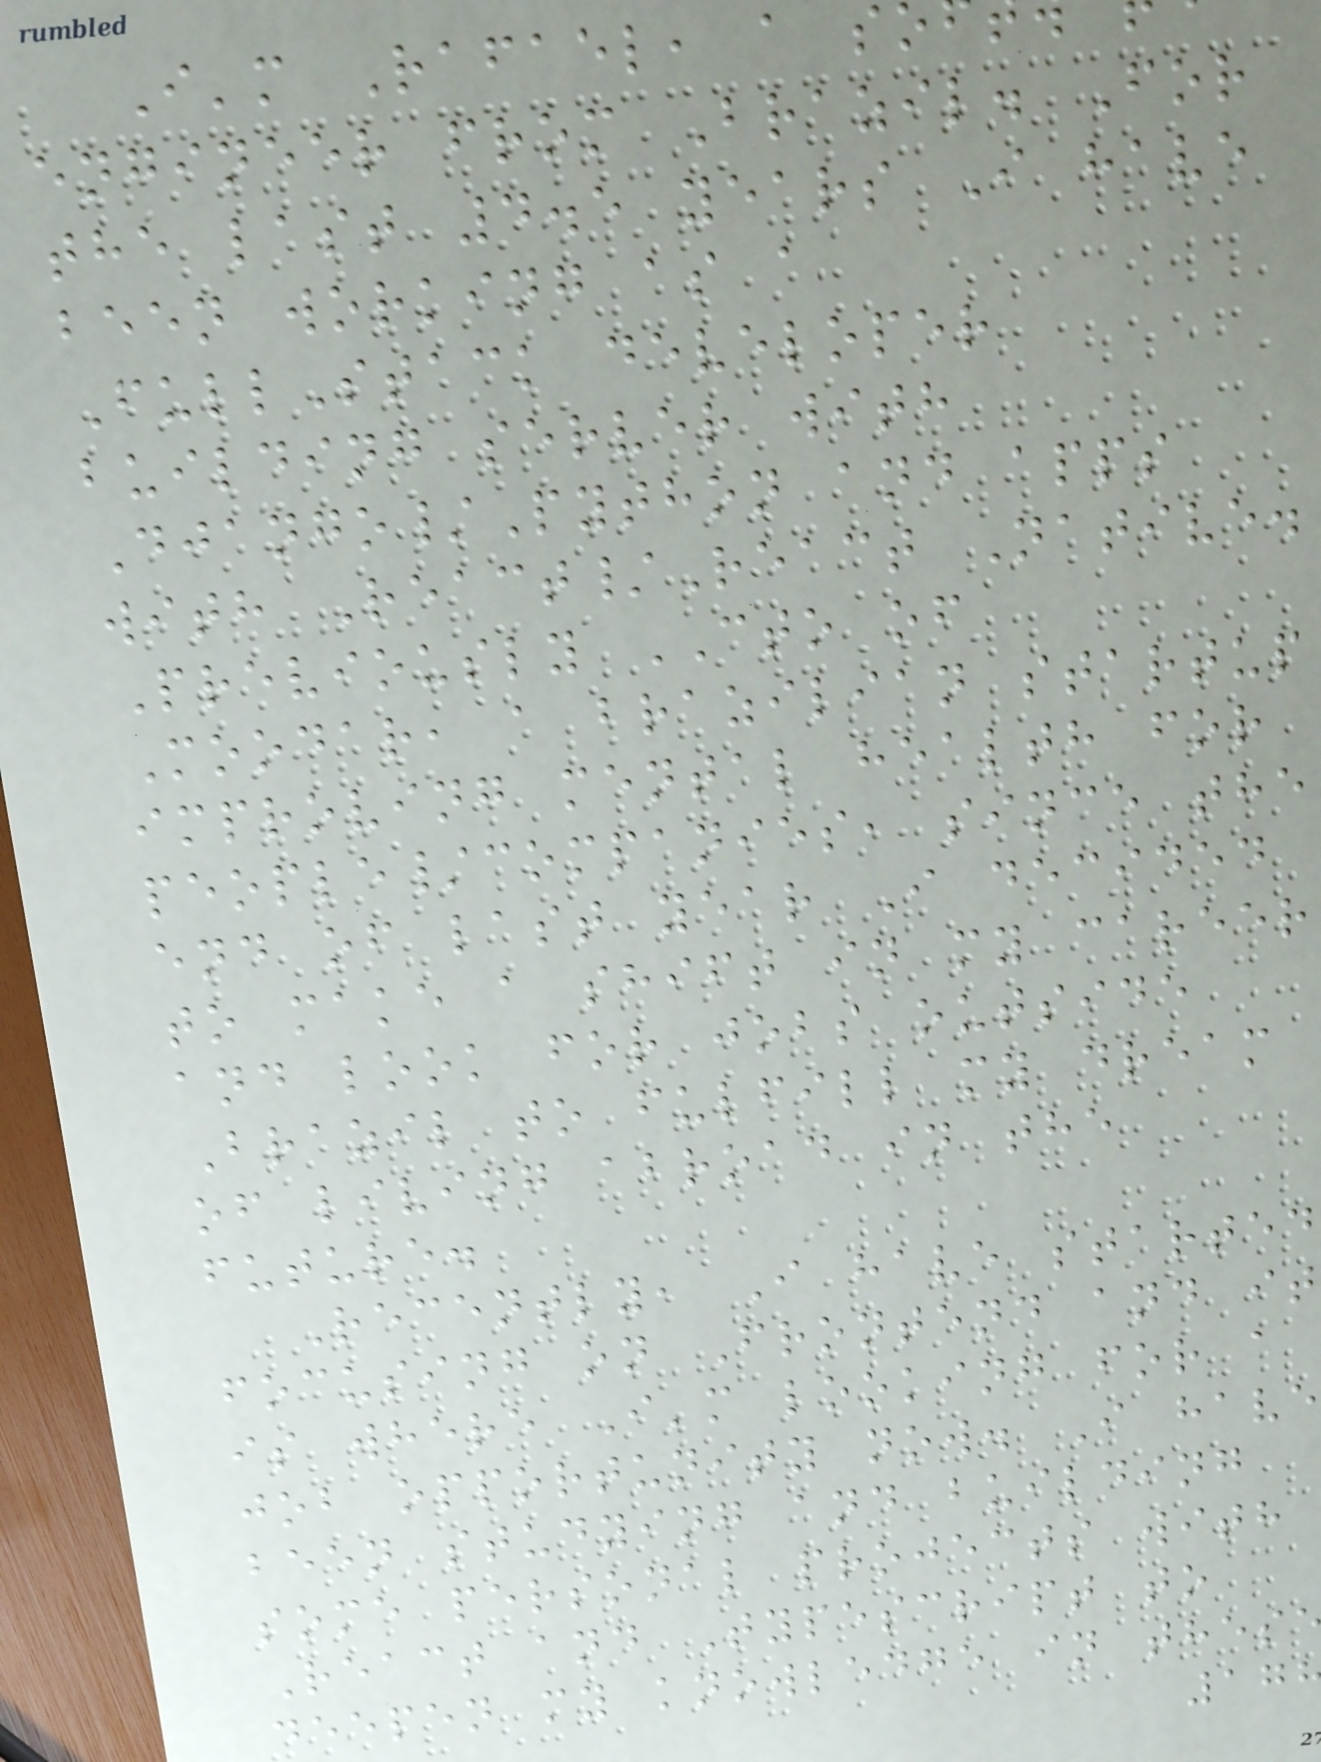I'm Rafael, a s
engineer from Brazil. For
the last 4.5 years I have
been working as a
FullStack developer
building server with
Django/Python and apps
with React/React Native.
Previously CTO of
Moodar, a brazilian startup
improving mental health for
people/companies, since the
end of last year I decided
to make a shift in my career
and look for jobs outside
Brazil to fulfill my dream
of living abroad in the
future.
Recently, I have started
focusing on Frontend and it
is where I'm looking for a
job opportunity now. I have
been studying and building
some personal projects with
React and Typescript to
deepen my knowledge in thes
